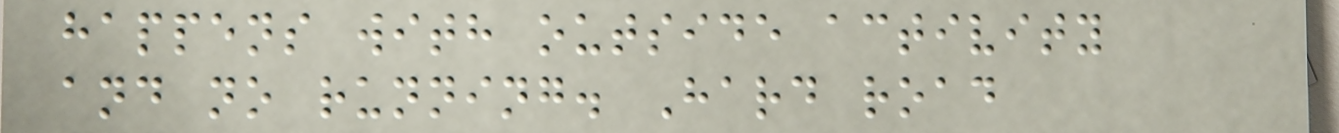happens with outside activity
and no running. Hard road
